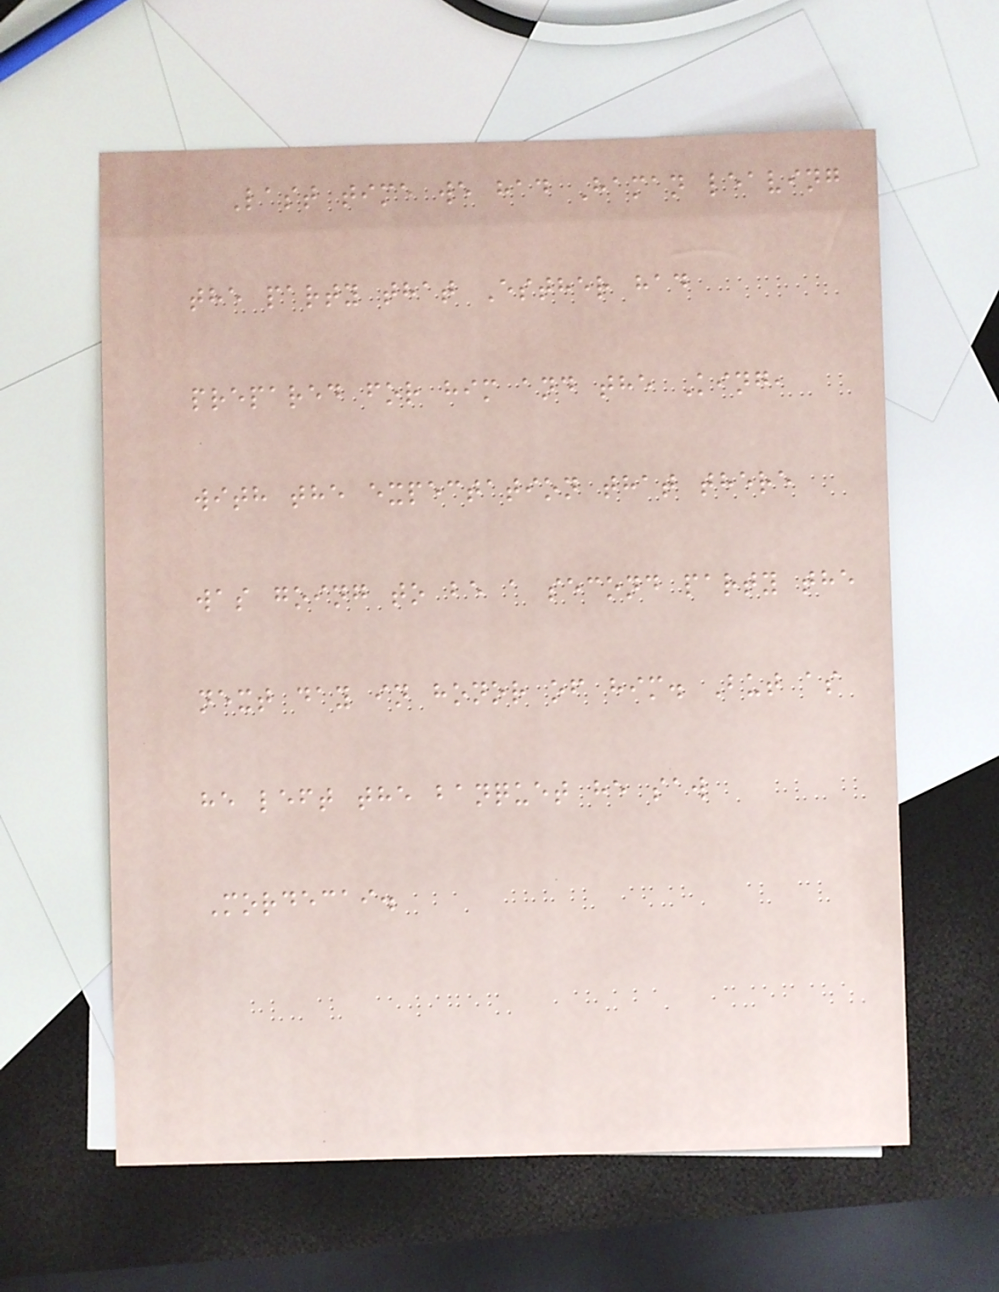Last time we had Haman leaving
the party that Esther had
prepared for him and the King,
with the expectation that there
was going to be a second party the
next day in honor of him. But as
he left the banquet he saw
Mordecai.
